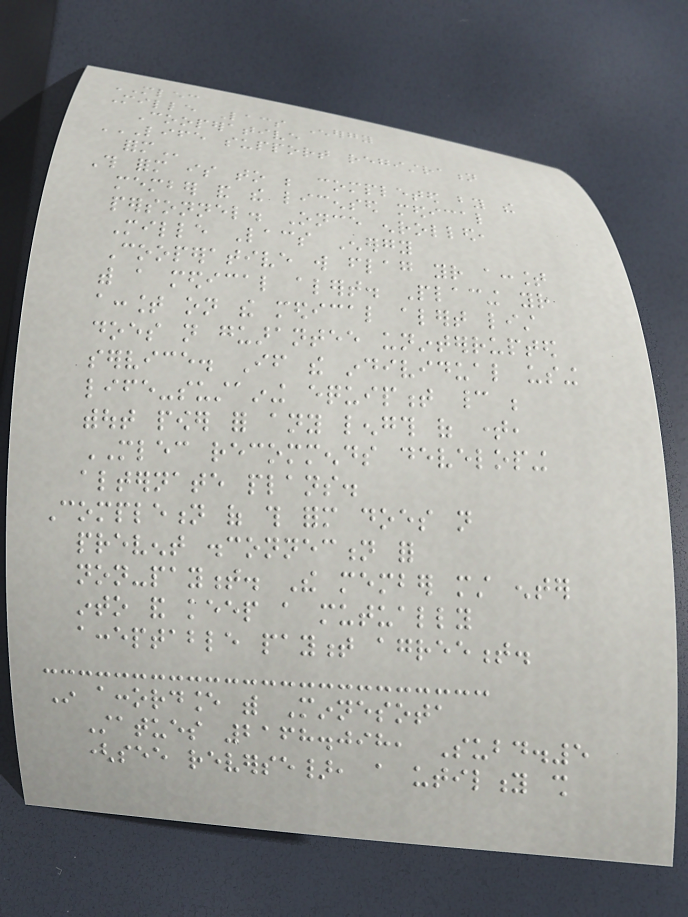MLEC
Mille Lacs Energy
Cooperative
LIFE SUPPORT REGISTRATION
FORM
This form is to be completed by the
member and the licensed medical
personnel. Once enrolled,
Mille Lacs Energy
Cooperative will flag your account
with a medical alert. Placing your
account on the medical alert list
does not guarantee uninterrupted
service. If the individual using
life-sustaining equipment cannot be
without power for any length of time,
MLEC recommends developing
alternate plans.
Completion of this form does not
prevent disconnection for
non-payment. The member must enter
into and keep a mutually
acceptable payment agreement.
In accordance with Minnesota
Statues 2168.098, Subd.5
(see reverse}, a utility shall
